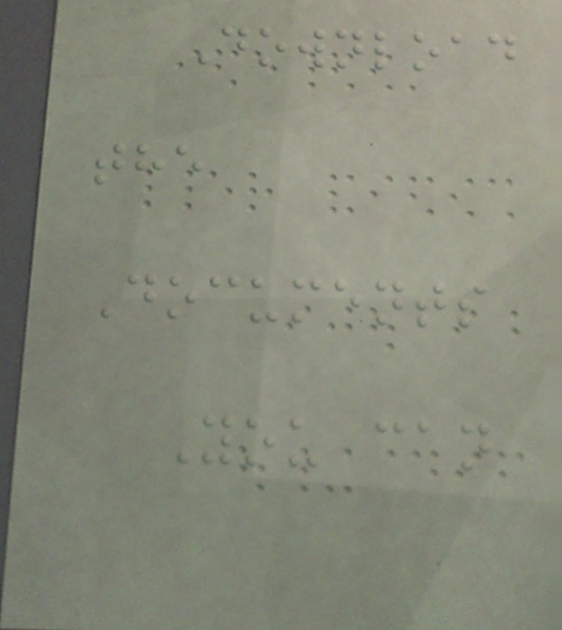Download
the
Documents
You can
